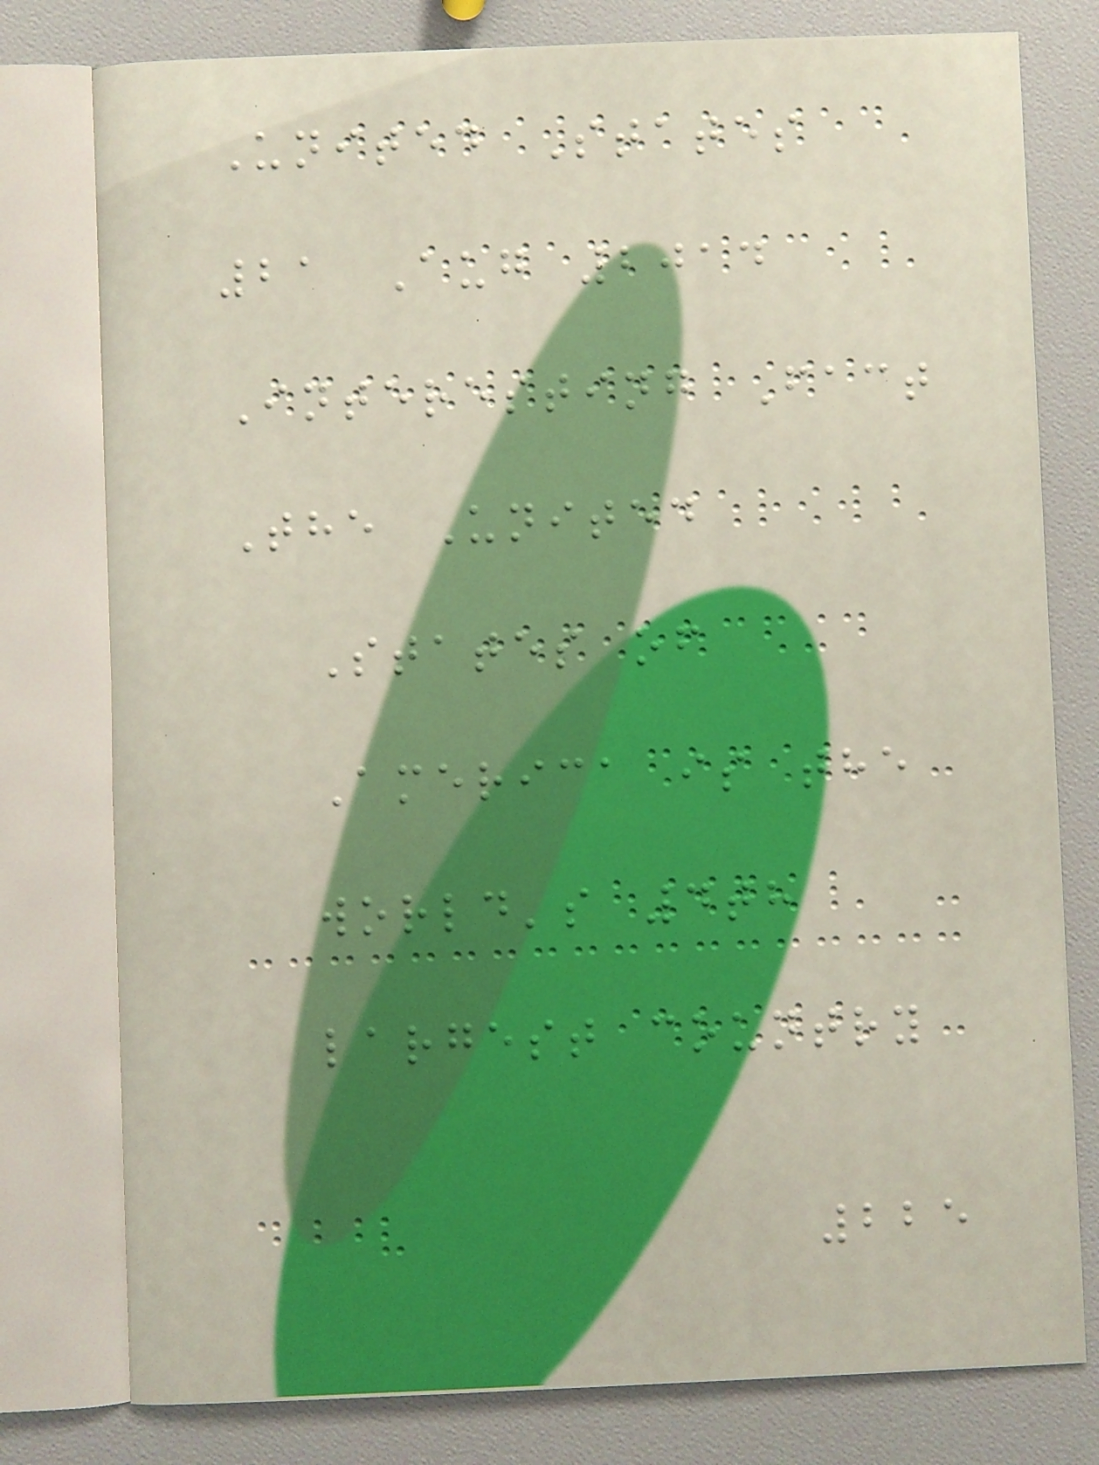United States
21 Aug 2014
Interesting Fact
The United
States of
America is the
world's 4th
largest country
225
